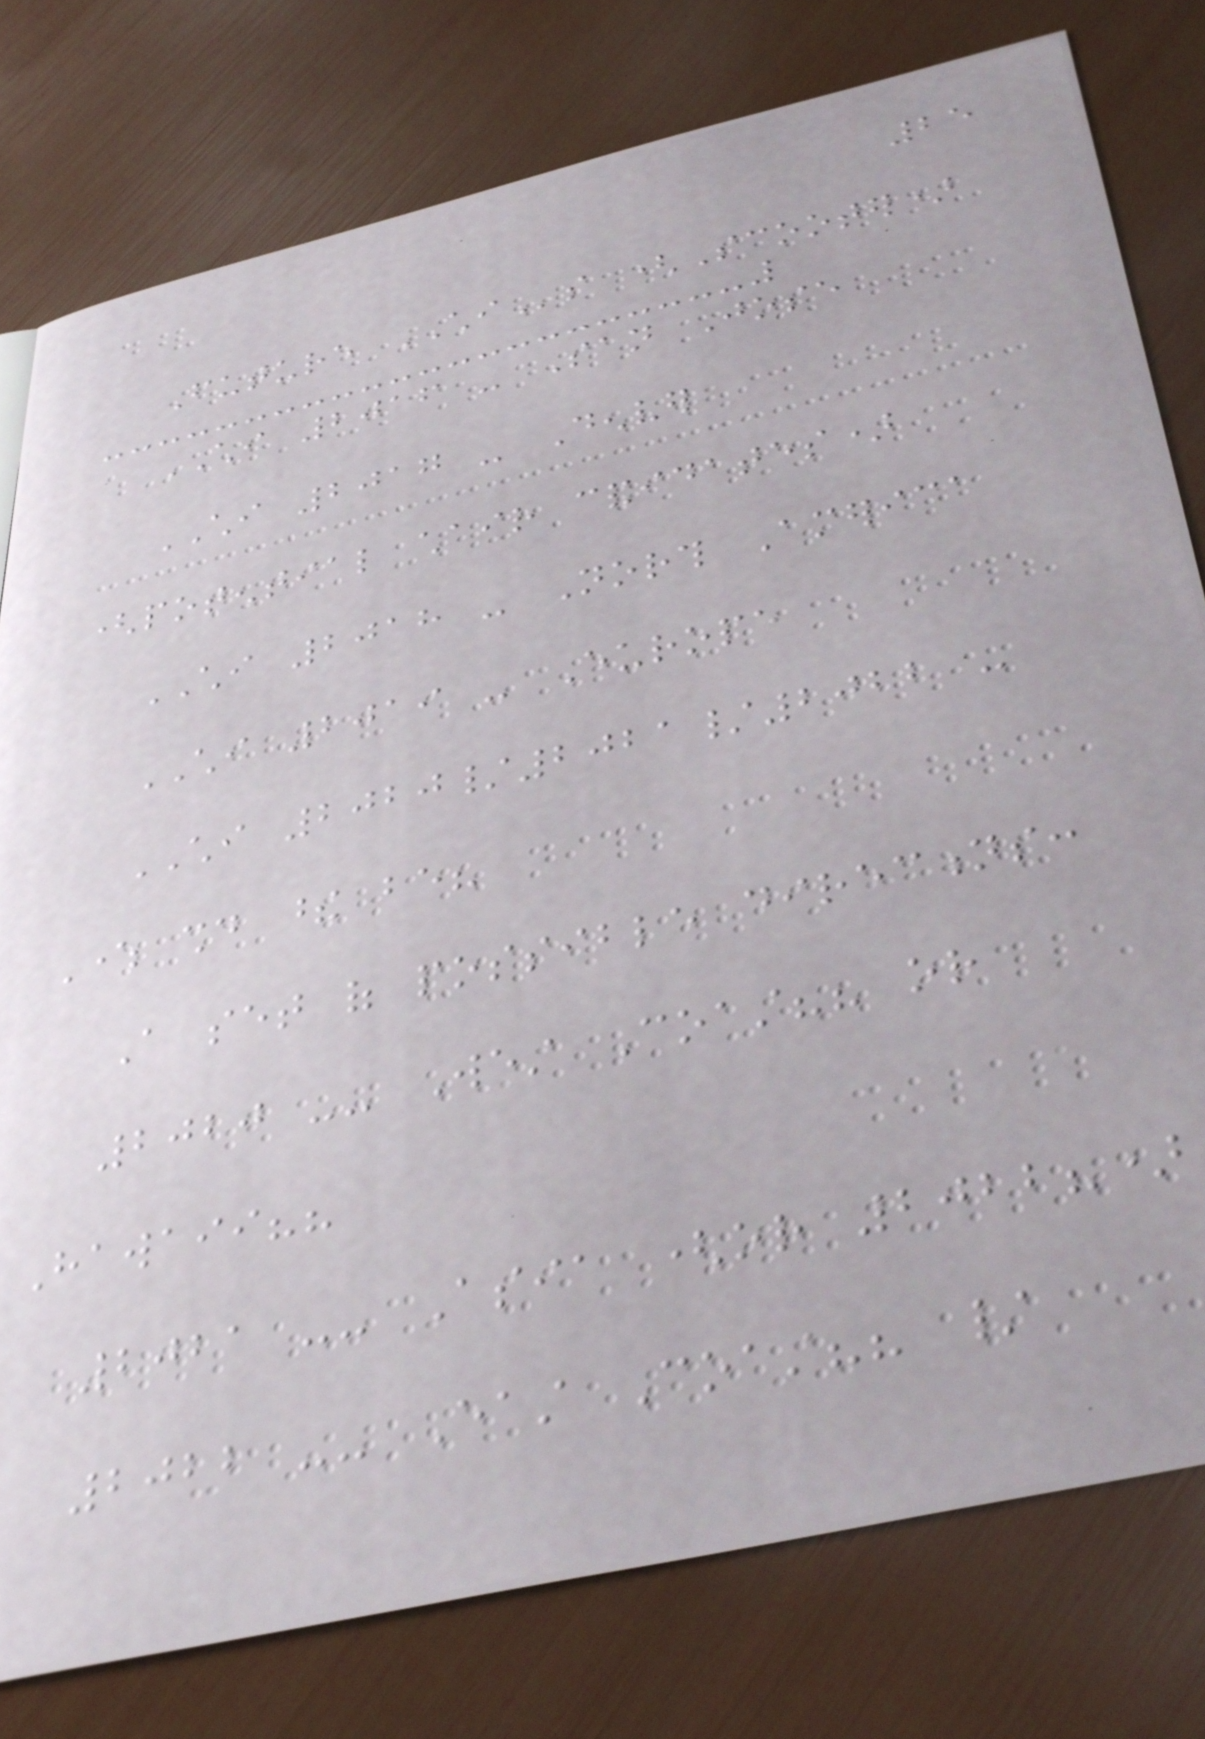25
Future CHIs (Scooter)
CHI 2016 - San Jose
CHI 2017 - Denver
(potential chair candidates)
CHI 2018 - North America
CHI 2019 - Europe
CHI 2020/2021/2022 -
Where should these be?
A set of possible directions:
2020 -- West Coast?? or
Hawaii??
2021 -- Asia (or 2022?)
2022 -- East Coast?? /
